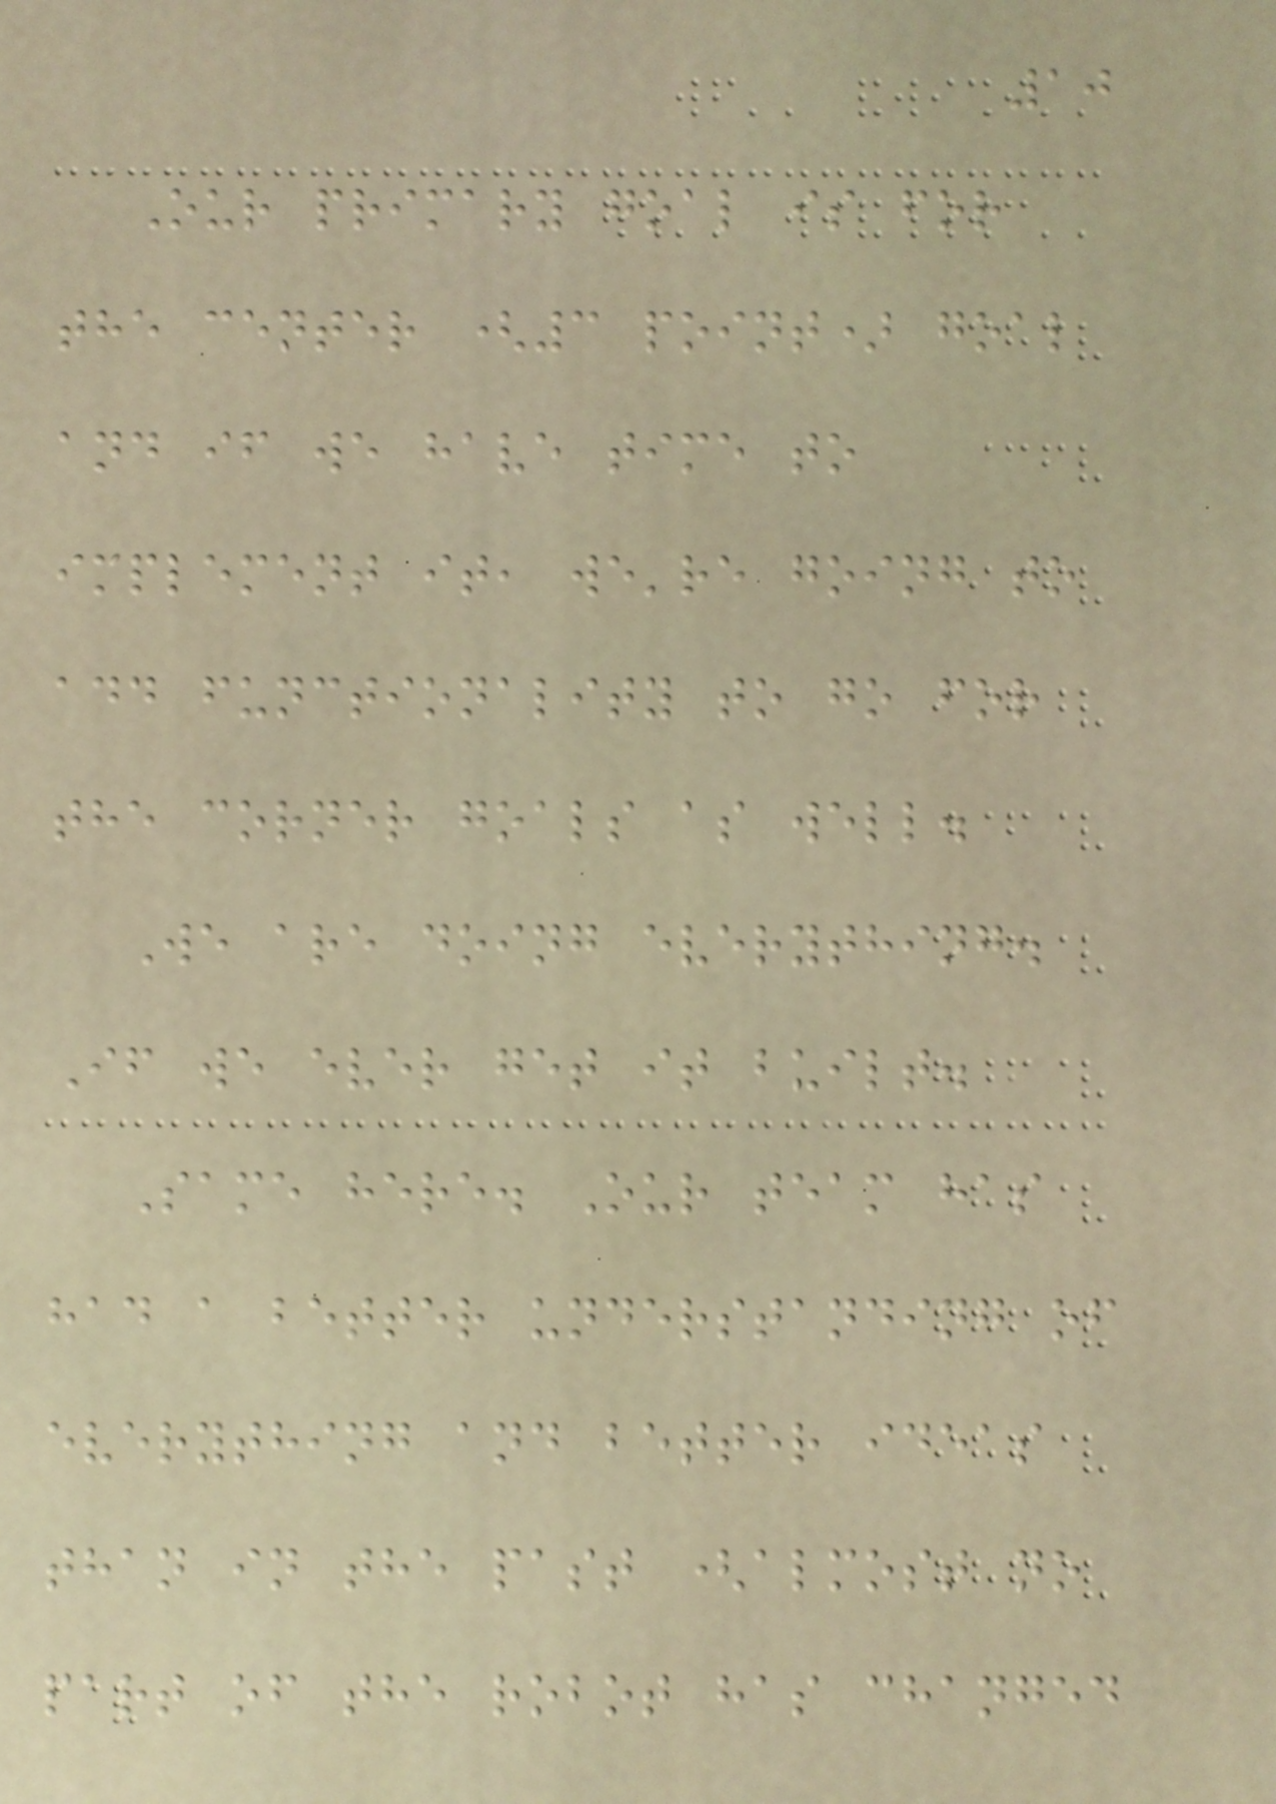10
Our primary goal is for
the center (3 point) goal
and if we have time to
implement it, we're going to
add functionality to go for
the corner goals as well.
We are doing everything.
If we ever get it built.
Same here. Our team has
had a better understanding of
everything and better ideas
than in the past (almost no
part of the robot has changed
